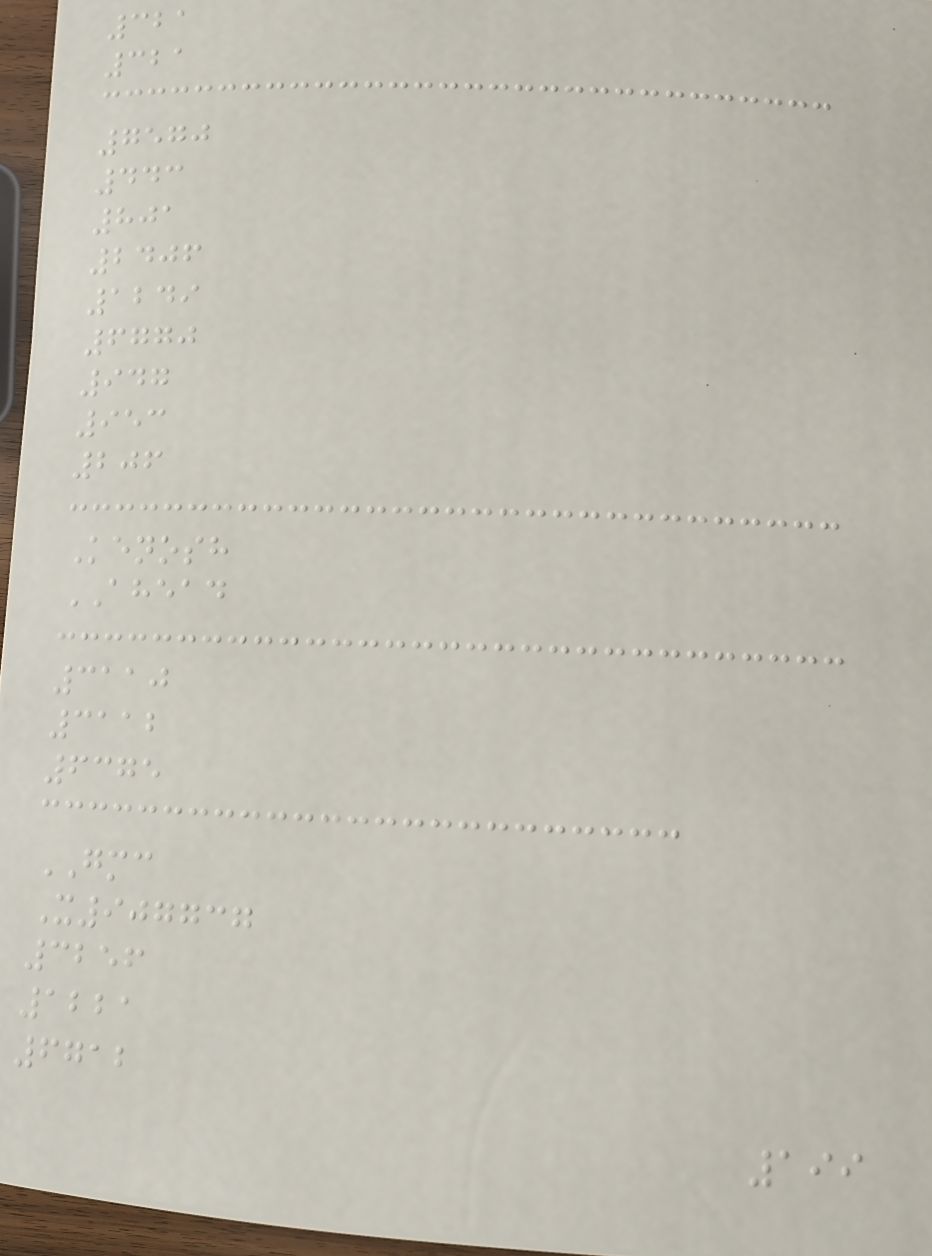321
321
7570
443
801
2406
1249
6770
947
953
206
Kenosh
AHEAD
3110
3112
6375
GMC
X907737
3256
1221
6712
199
